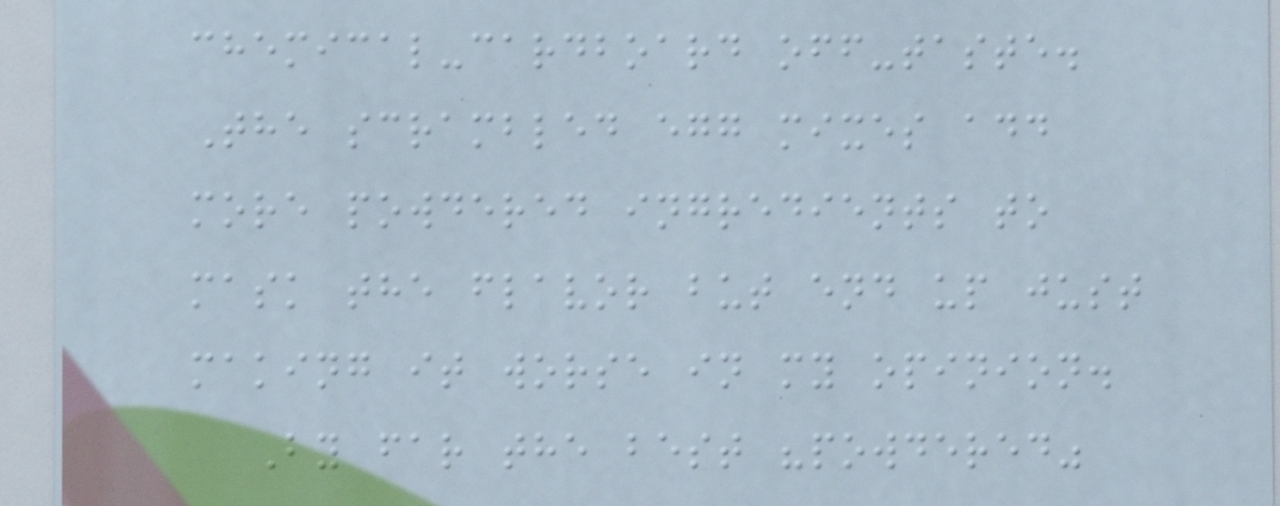chemical-cardboard off-taste.
The scrambled egg mixes add
more powdered ingredients to
mask the flavor but end up just
making it worse in my opinion.
By far the best "powdered"
